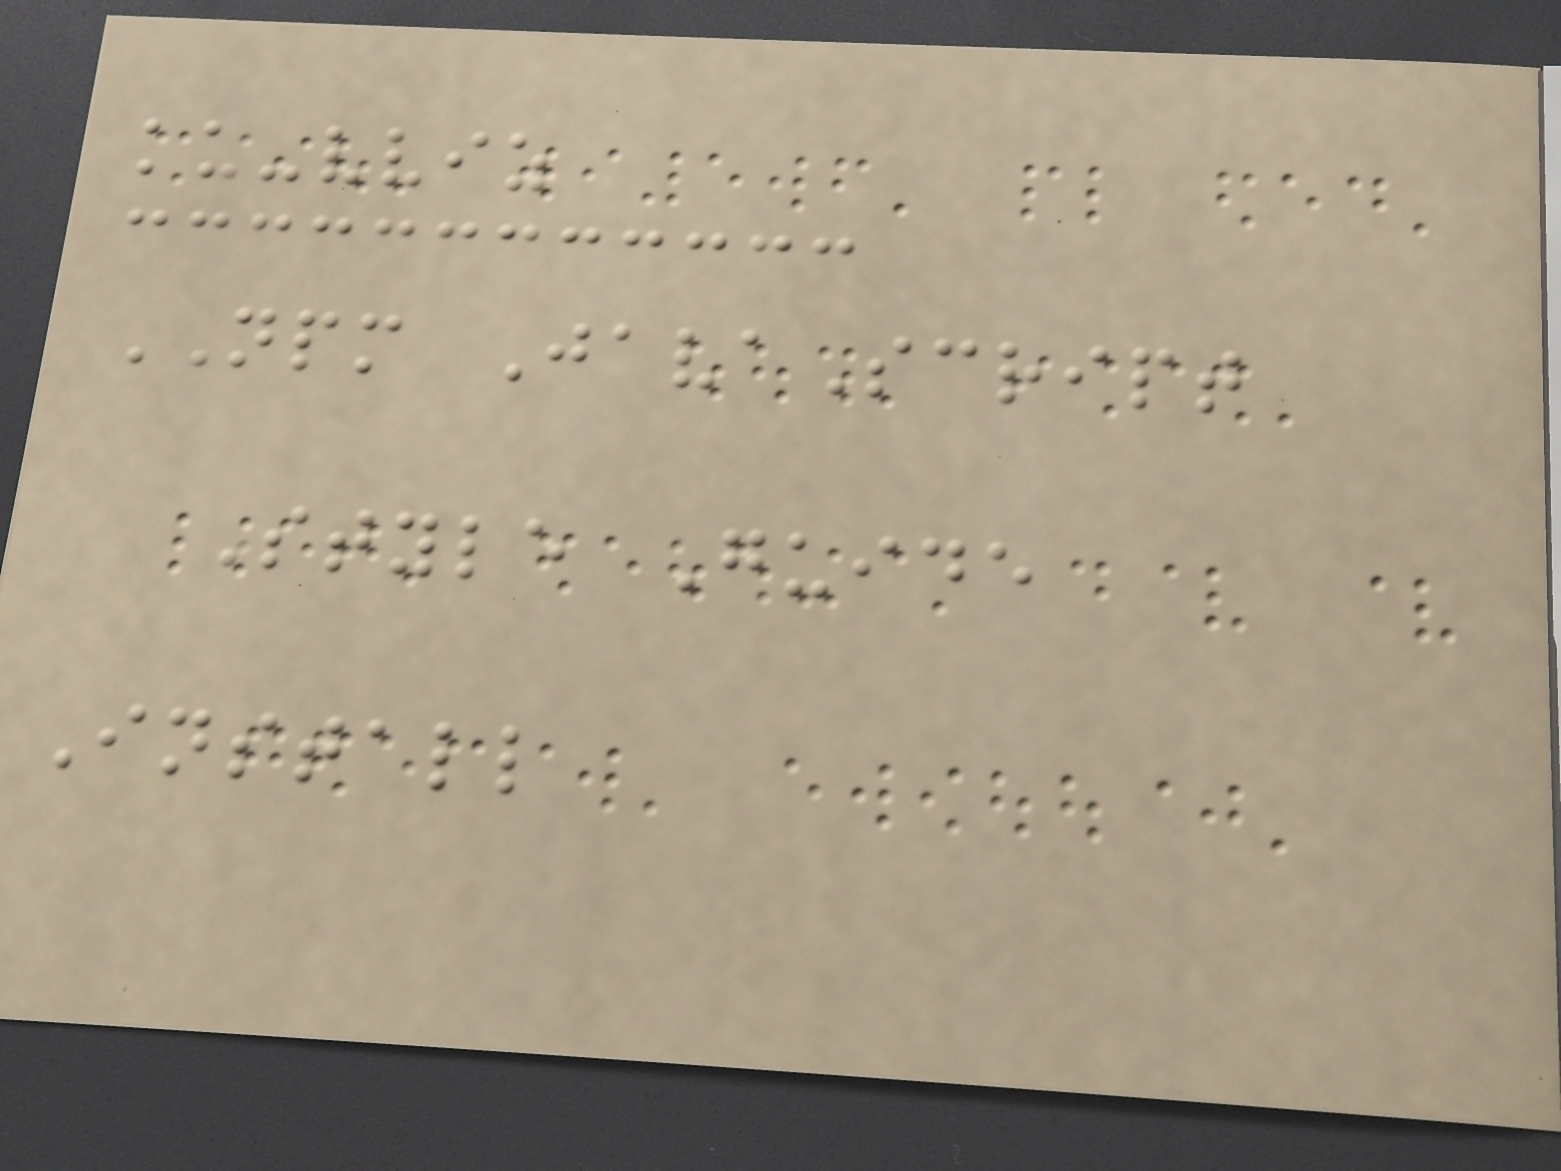ku-vviz
NPM JavaScript
Style Guide
Install
